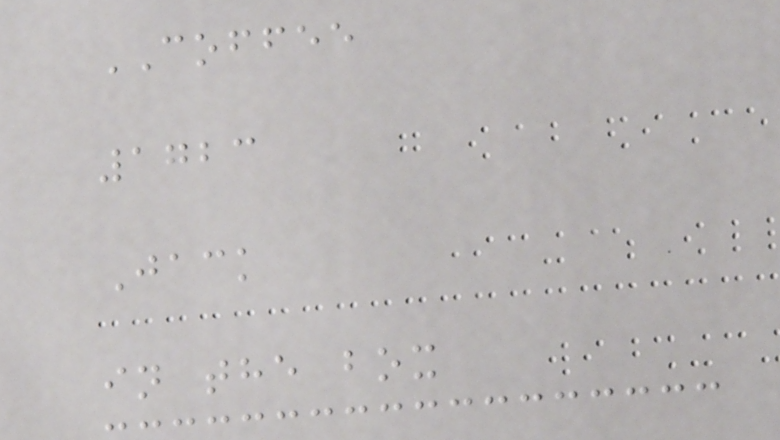COFFEE
1723
Jack
in the box
